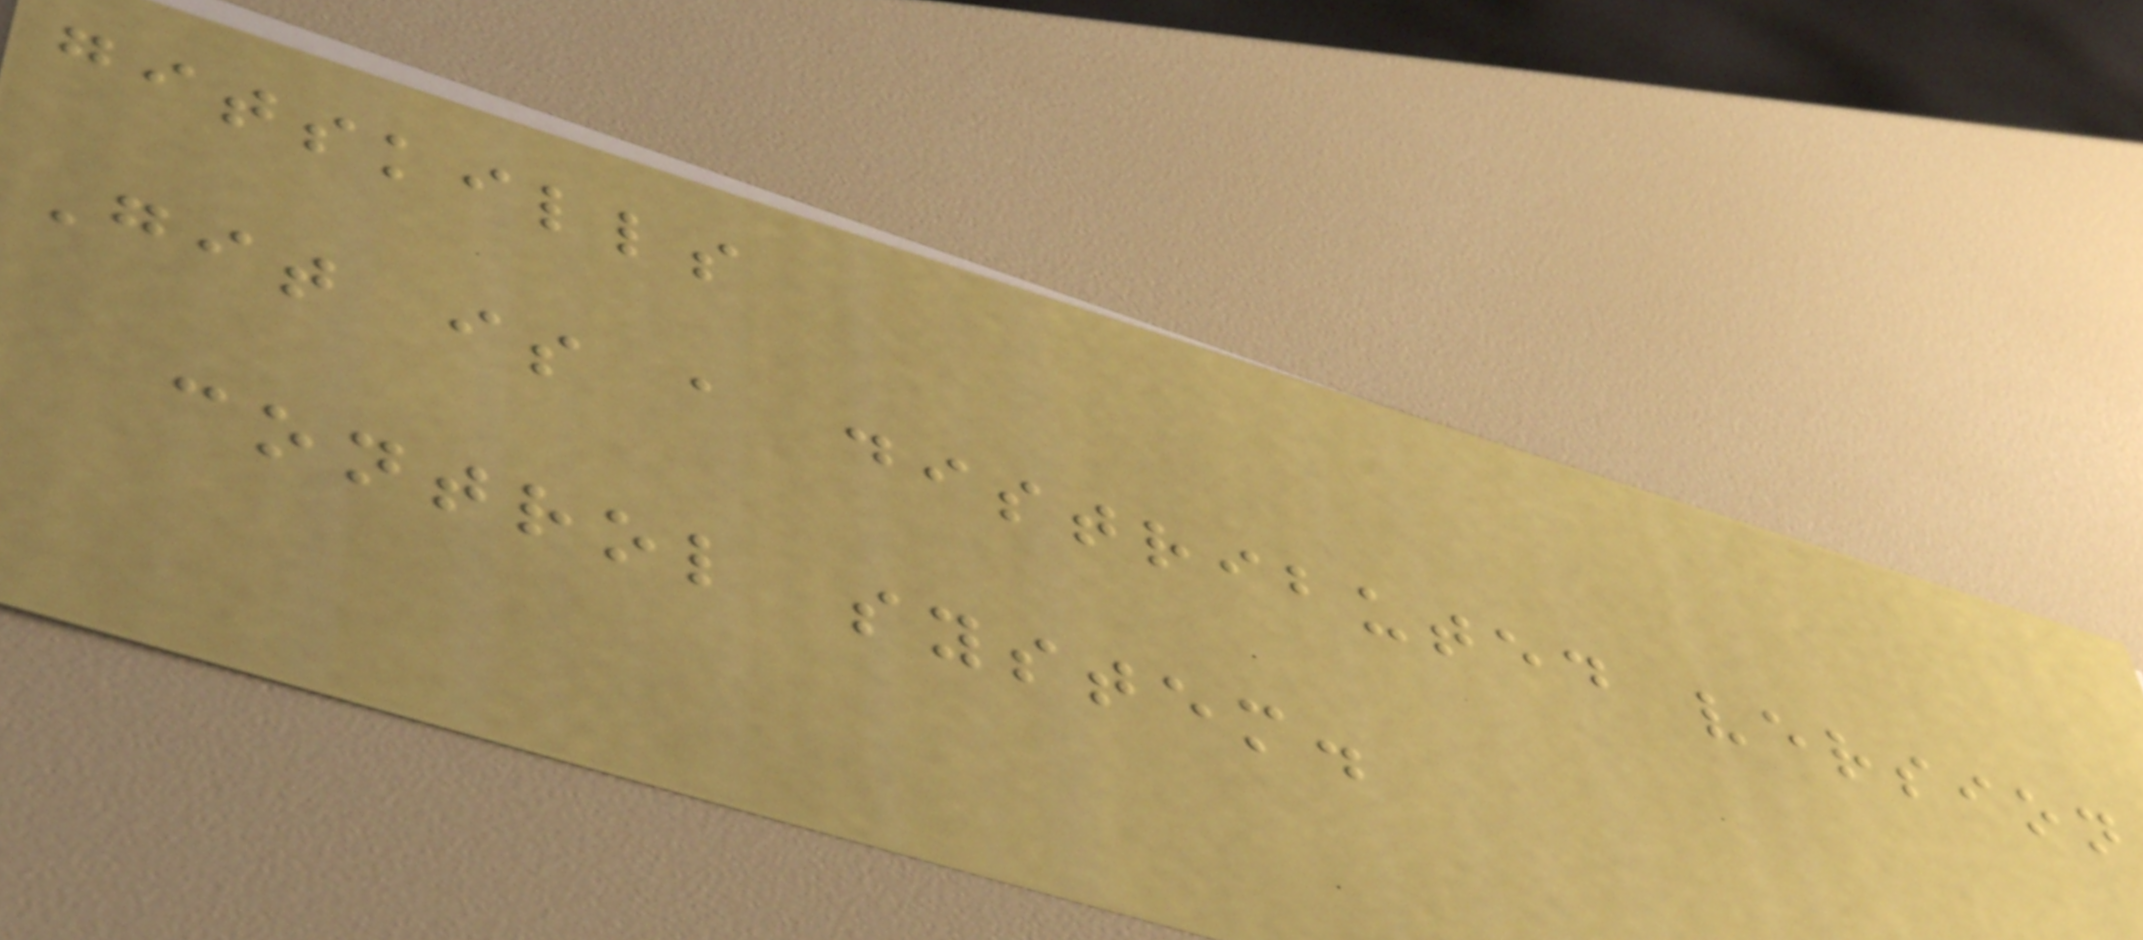gitskills
Git is a distributed version
control system.
